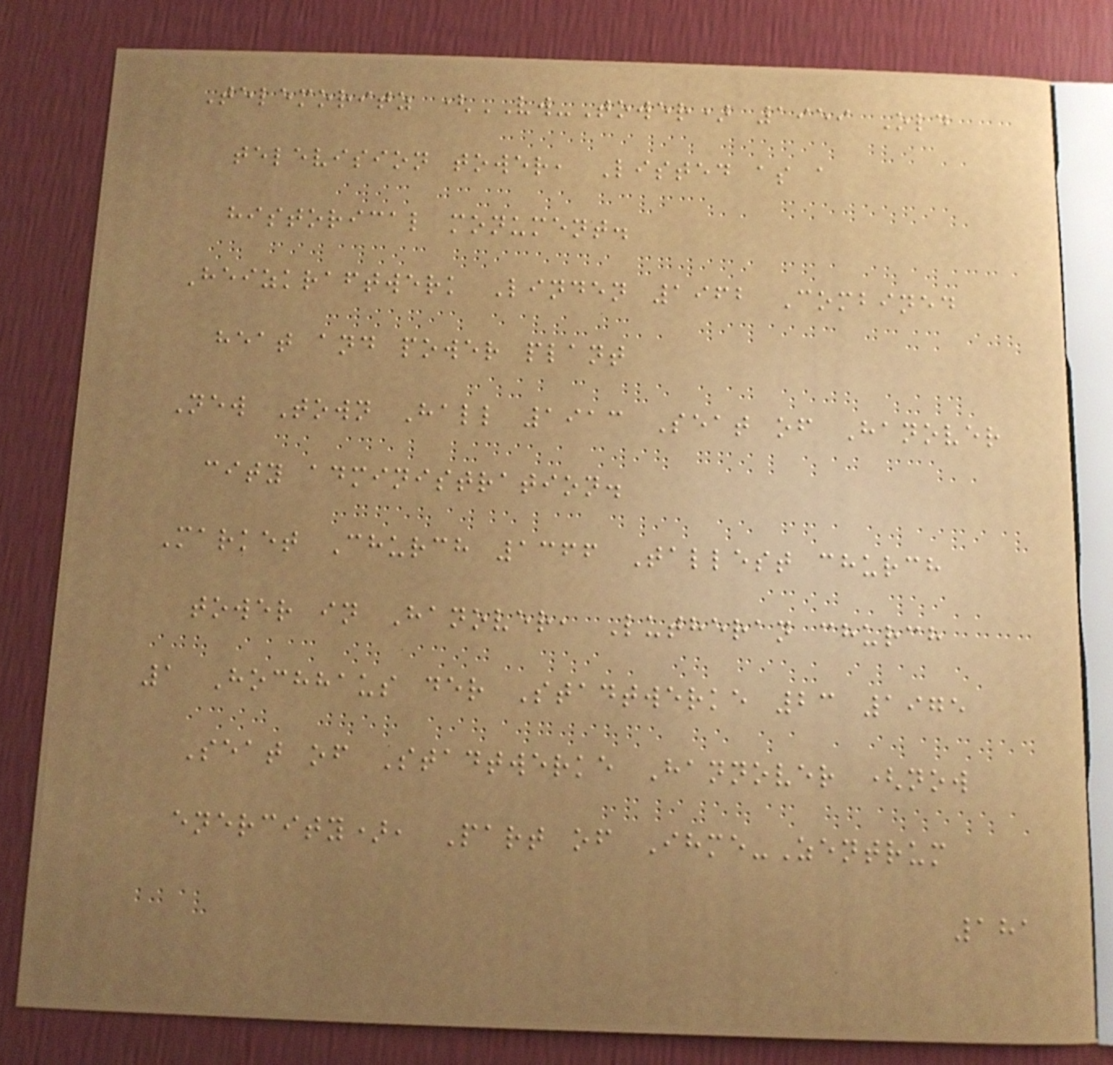Telemoritz (VW-Tower) 1959 Old
television tower, Listed as a
historical monument.
Heizkraftwerk Linden 1962 Combined
heat and power plant
New Town Hall 1913 Seat of Hanover
city administration.
Market Church 1366 Tallest church
tower in Hanover, Lutheran church
1 Hochhaus der Stadtwerke 23 1975
Seat of Stadtwerke Hannover (now
enercity), Part of Ihme-Zentrum
181
